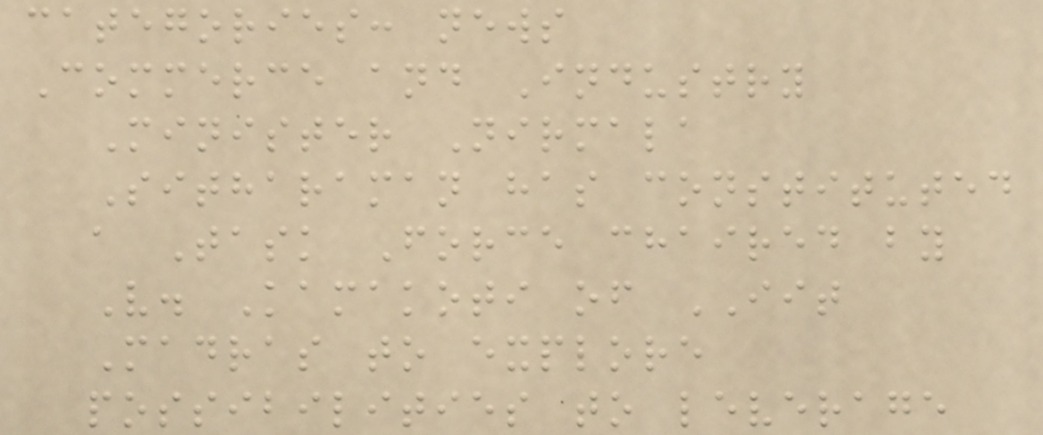categories: news
Commerce and Industry
Minister Nirmala
Sitharaman has constituted
a Task Force chaired by
V. Kamakoti of IIT
Madras to explore
possibilities to leverage
